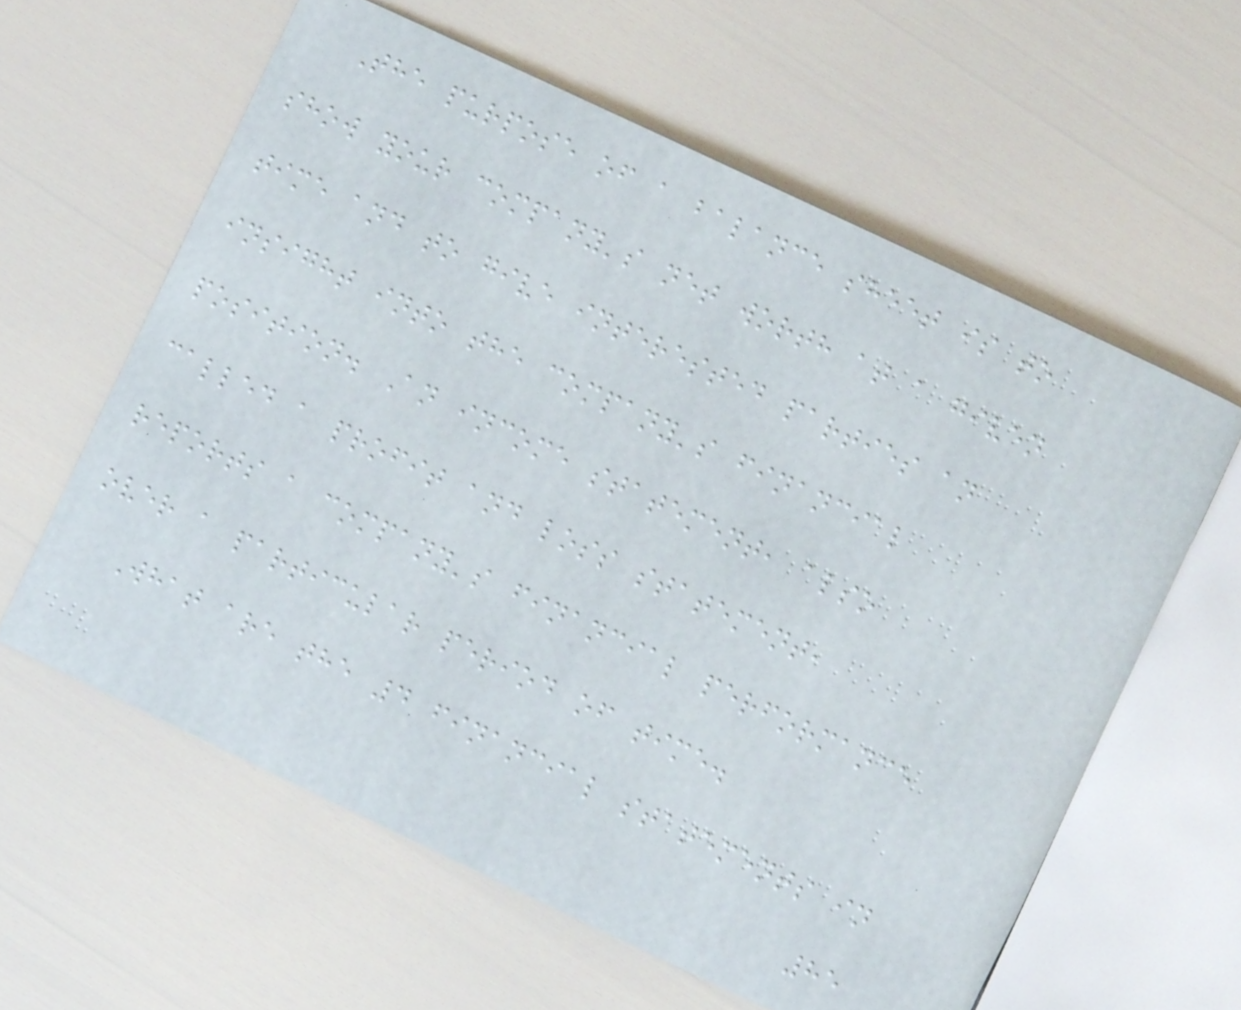The purpose of a balance sheet is to
show your company's net worth at a given
time and to give interested parties an
insight into the company's financial
position. An income statement, also
called a profit and loss statement,
reports a company's financial performance
over a particular period of time.
What are the 4 financial statements in
85
